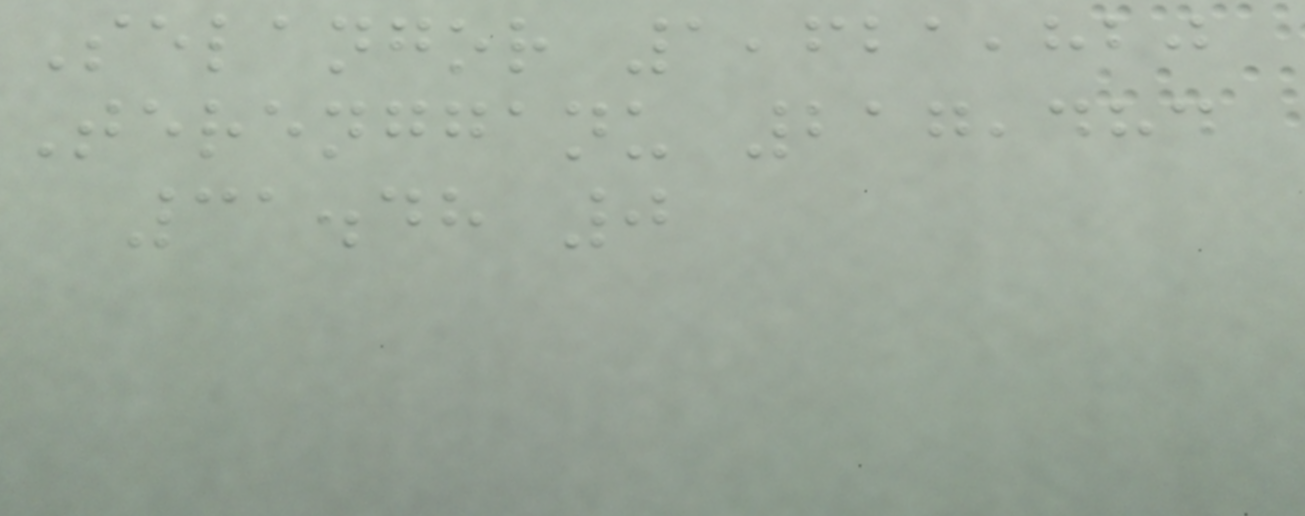Selangor 1,621,820
Terengganu 217,484
31.48 0
